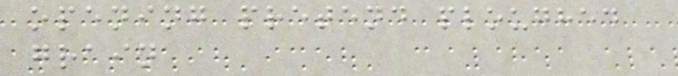opening pretend ploughed
grain
